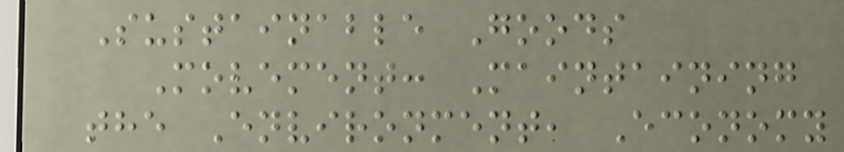Sustainable Goods
Movement: Maintaining
the Environment, Economy
